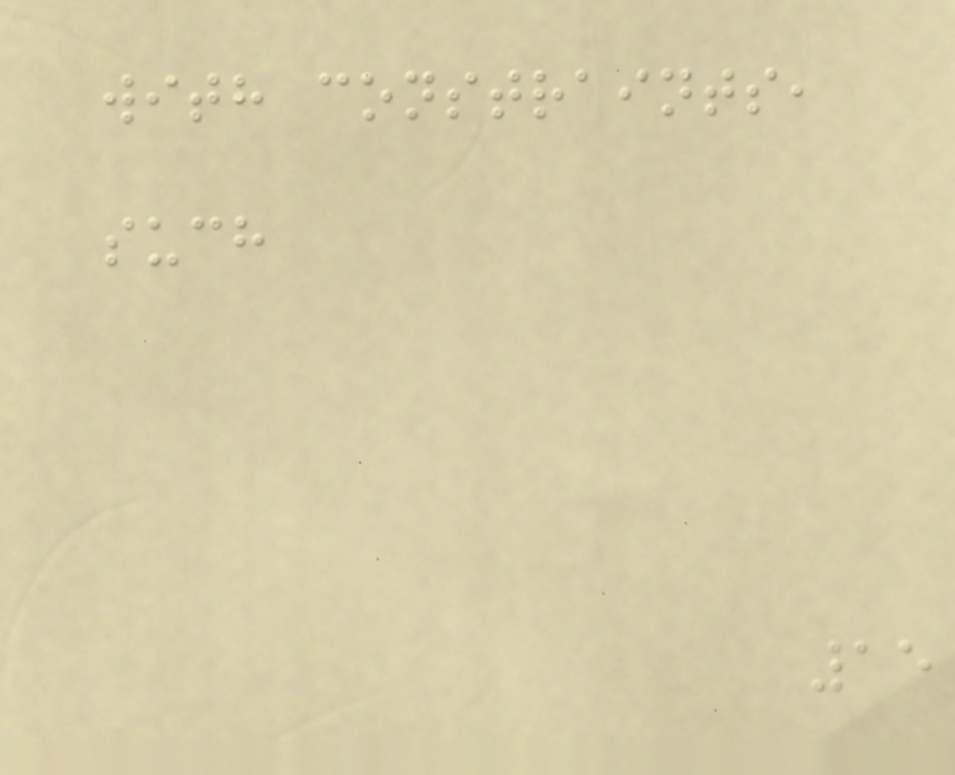with constraints,
such
15
